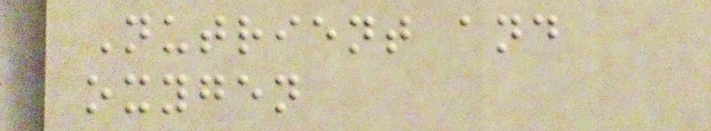Nutrient and
oxygen
